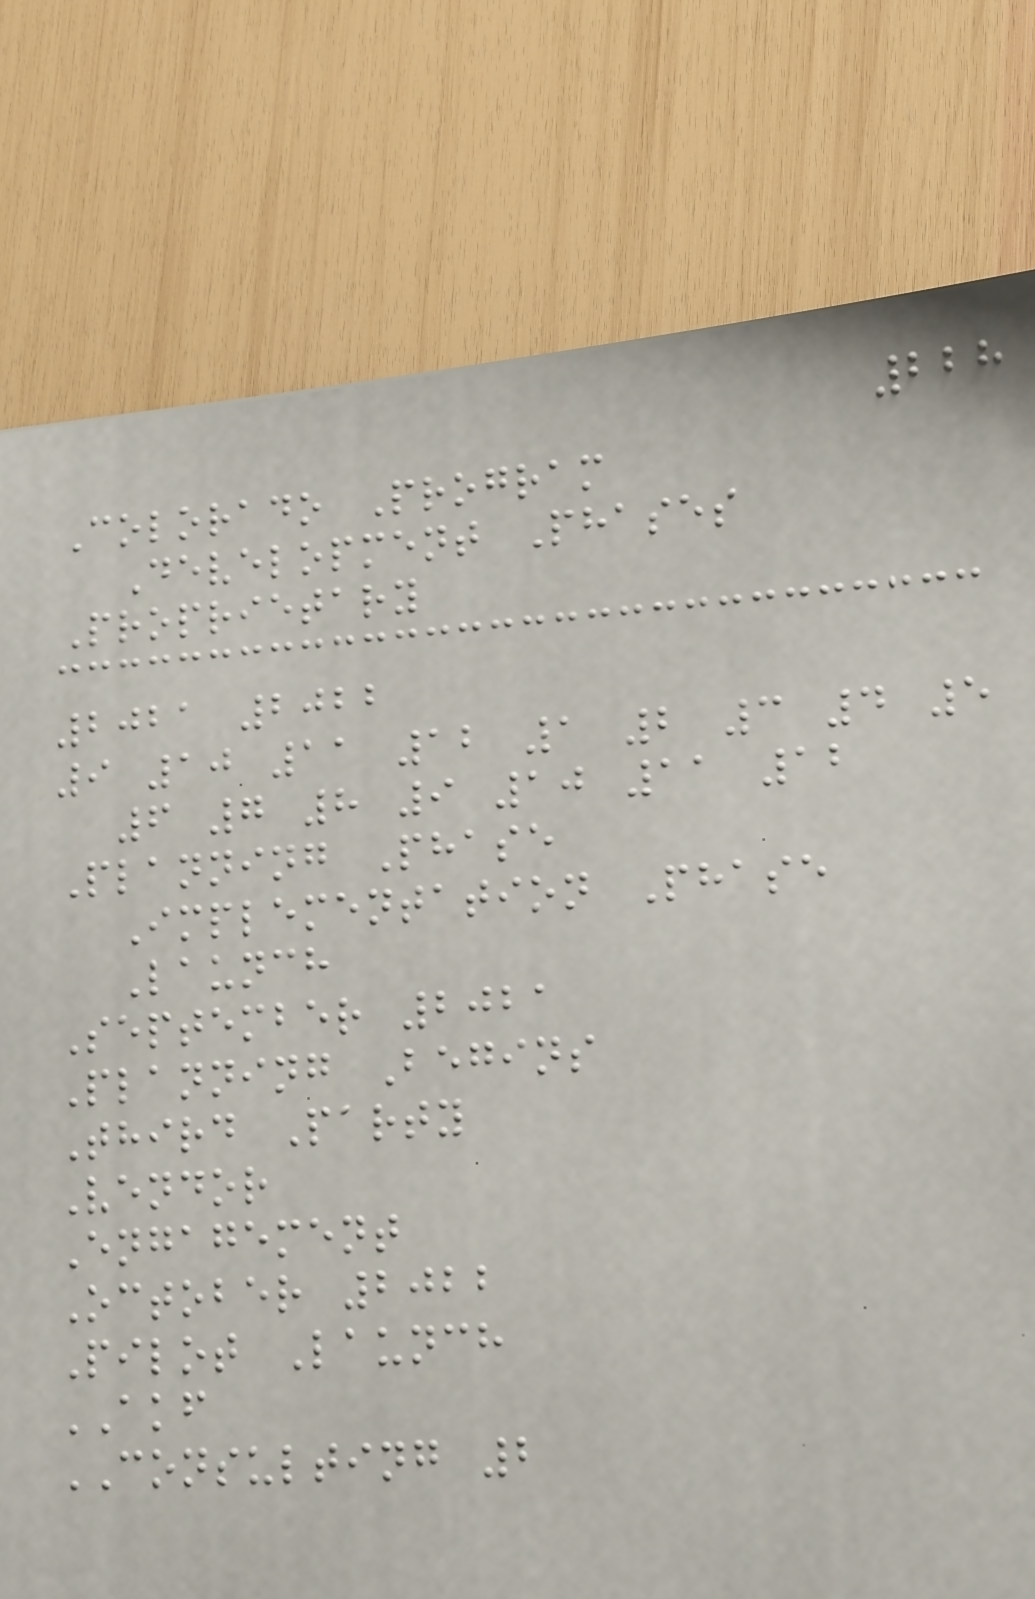228
Colorado Program
Development Phases
Proprietary
2021 2022
9 10 11 12 1 2 3 4 5
6 7 8 9 10 11 12
Planning Phase
Implementation Phase
Launch
September 2021
Planning Begins
Third Party
Vendor
Engagement
October 2022
Pilot Launch
AKF
CONSULTING 2
